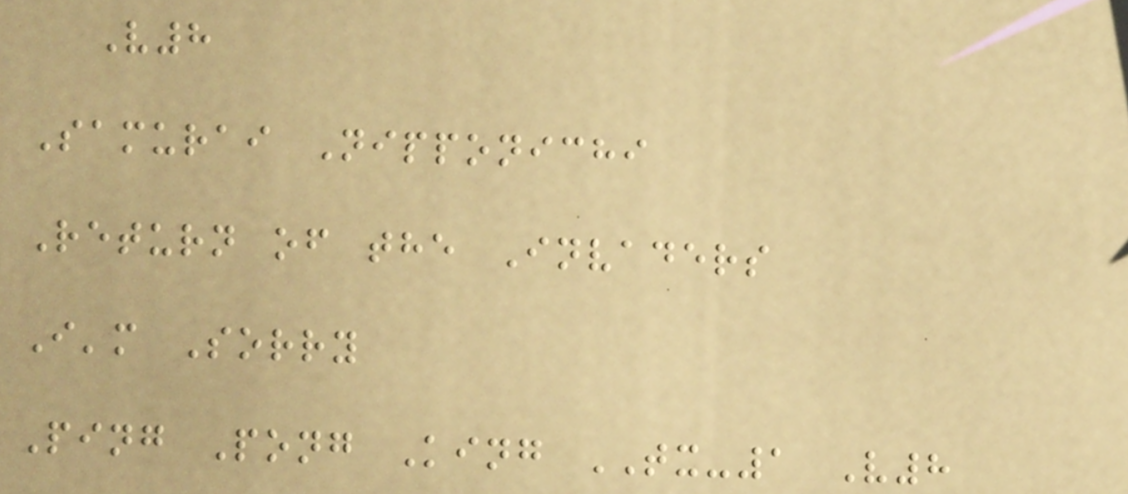V8
Samurai Nipponichi
Return of the Invaders
I'm Sorry
Ping Pong King TX-1 V8
